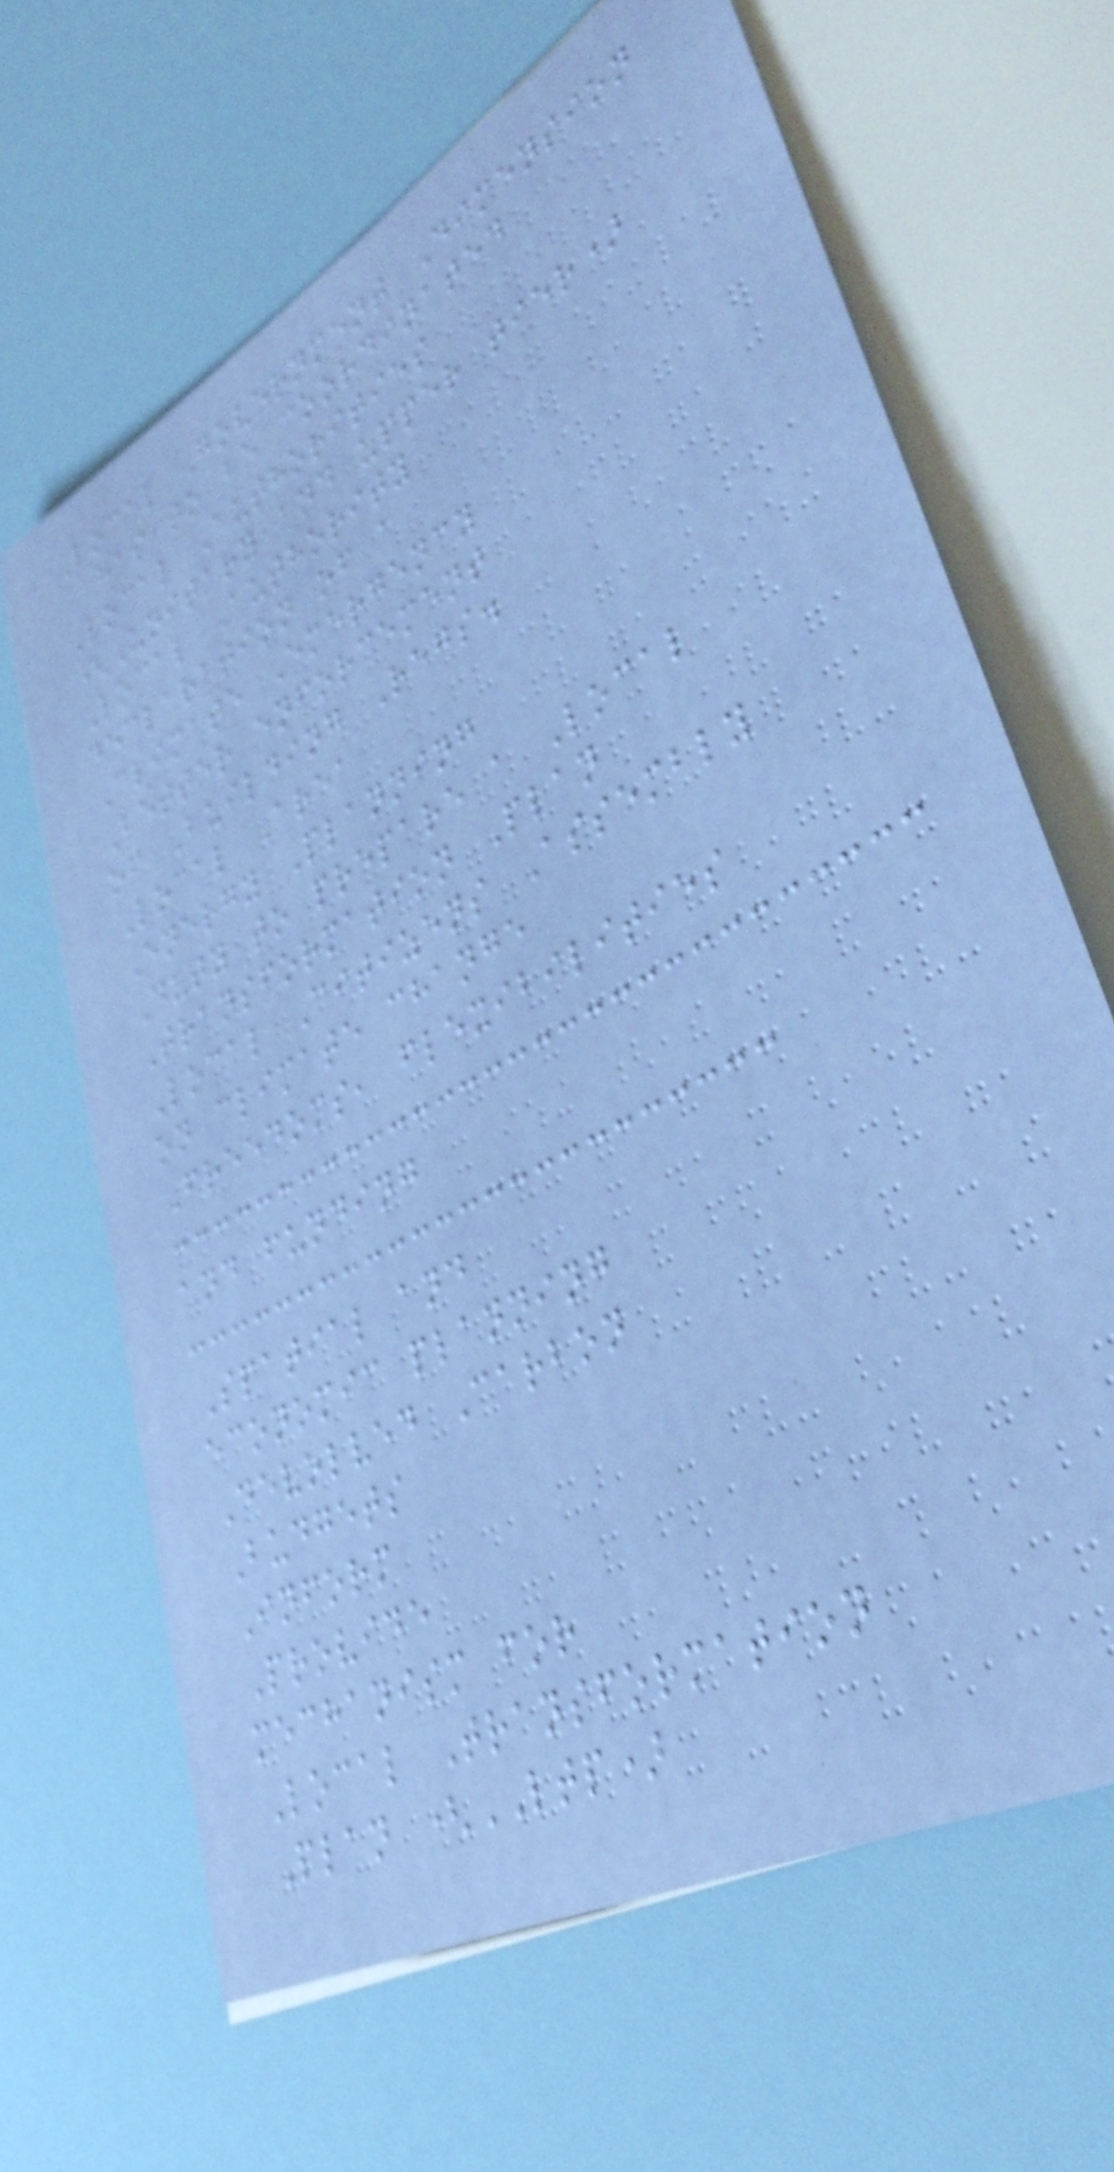Local Government Dimension
has to be coordinated
Local Authorities
(Unitary and upper tier)
Local Authority
declaration of a
Climate Emergency
Better enforcement
of Building Regs.
Local Area
Energy Planning
Duty to prepare a Local
Transformation Plan
Local Citizens Assembly
on climate change
Freedoms, flexibilities
and funding
Spatial and
economic planning
Devolved Carbon
Budgets
Inform
Provide
mechanism for
Local Transformation
Plan (LTP)
